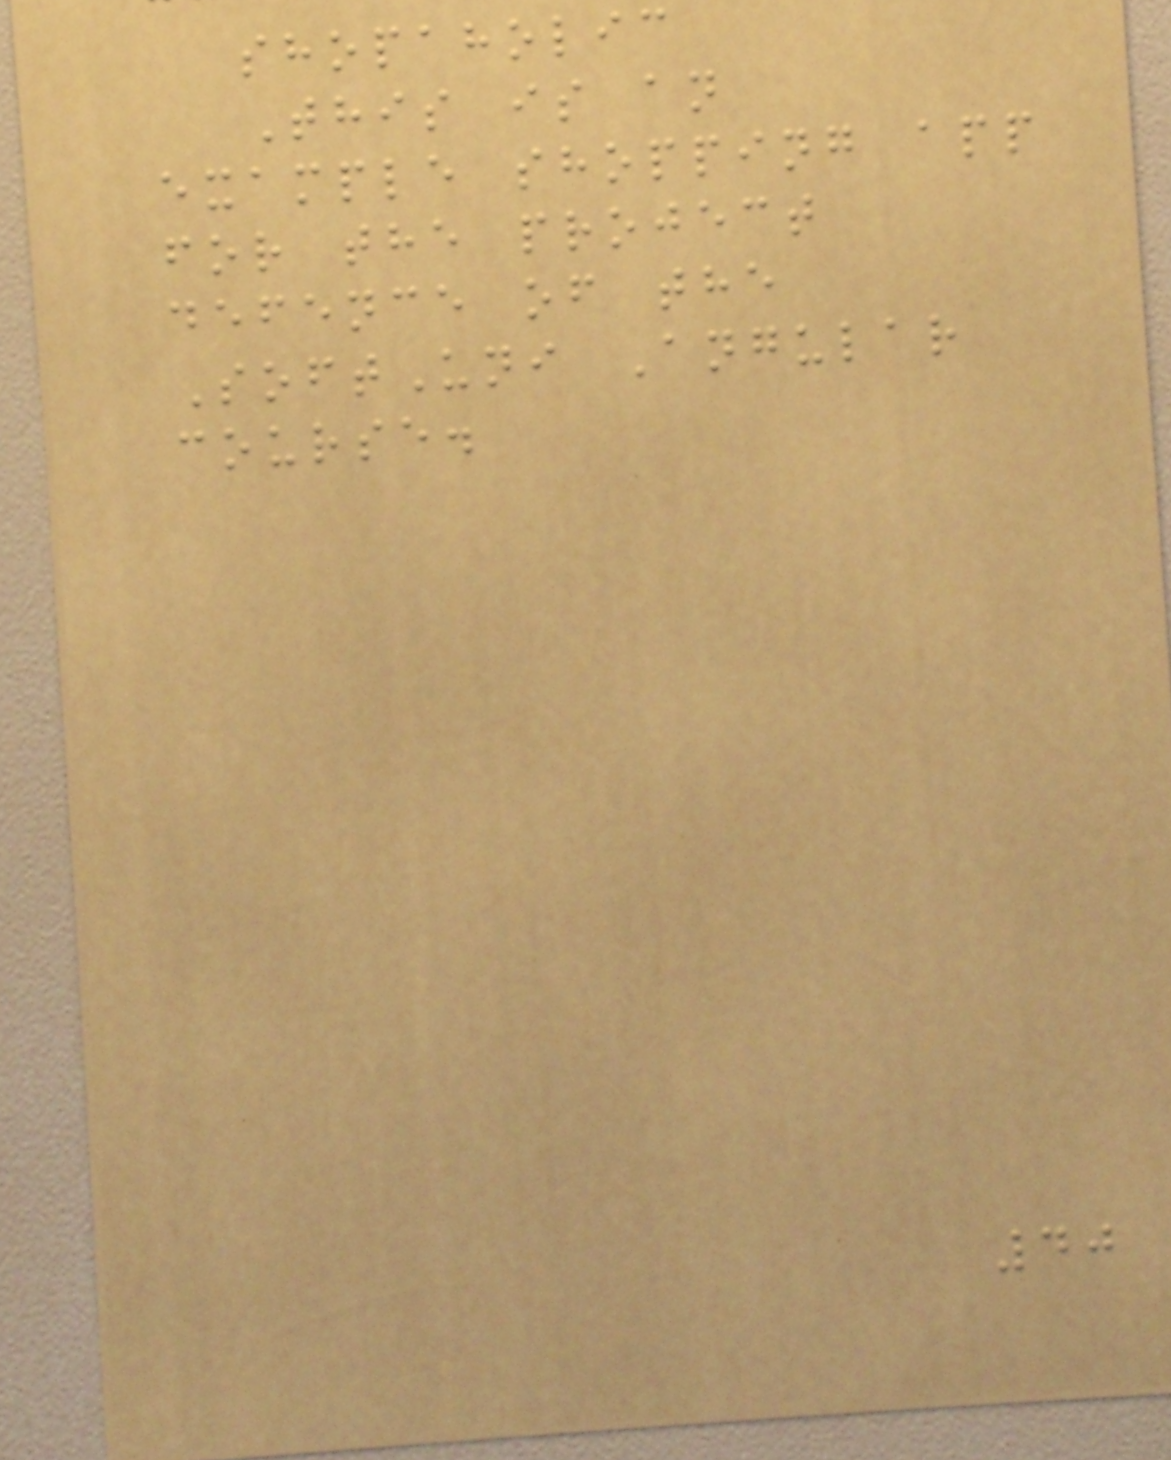shopaholic
This is an
example shopping app
for the project
defence of the
SoftUni Angular
course.
40
